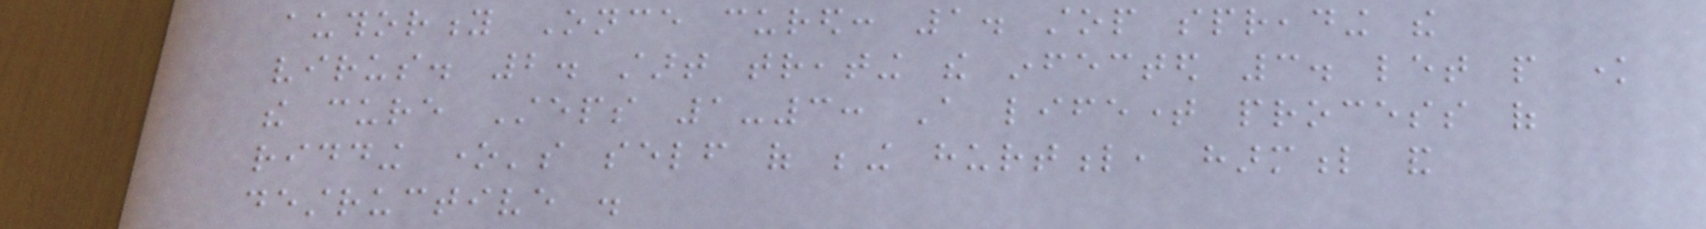authority Once cured: 1. stop spreading the
virus. 2. start treating the infected 3. let people know
the cure Steps 1-3: A lifetime process of
ridding one's self of being hurtful, harmful and
destructive .
